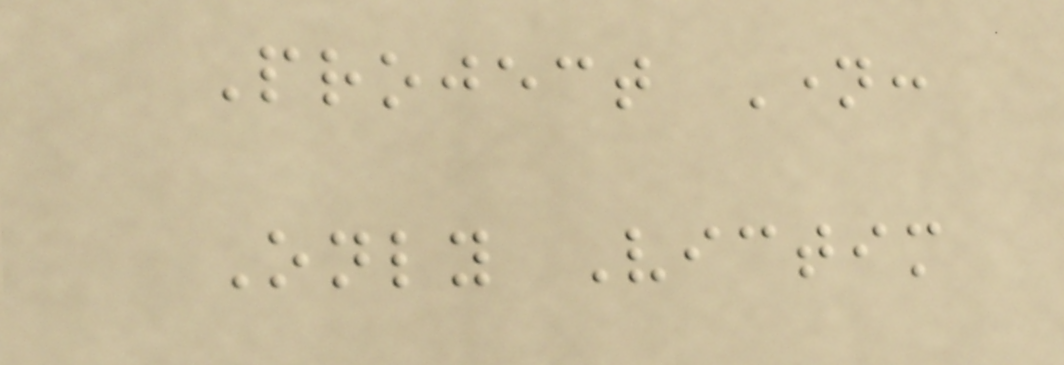Project Name:
Only Victim
